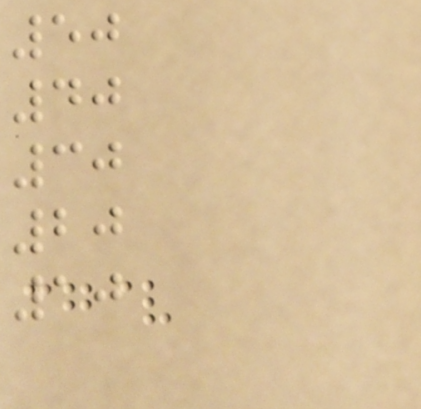50
40
30
20
10
